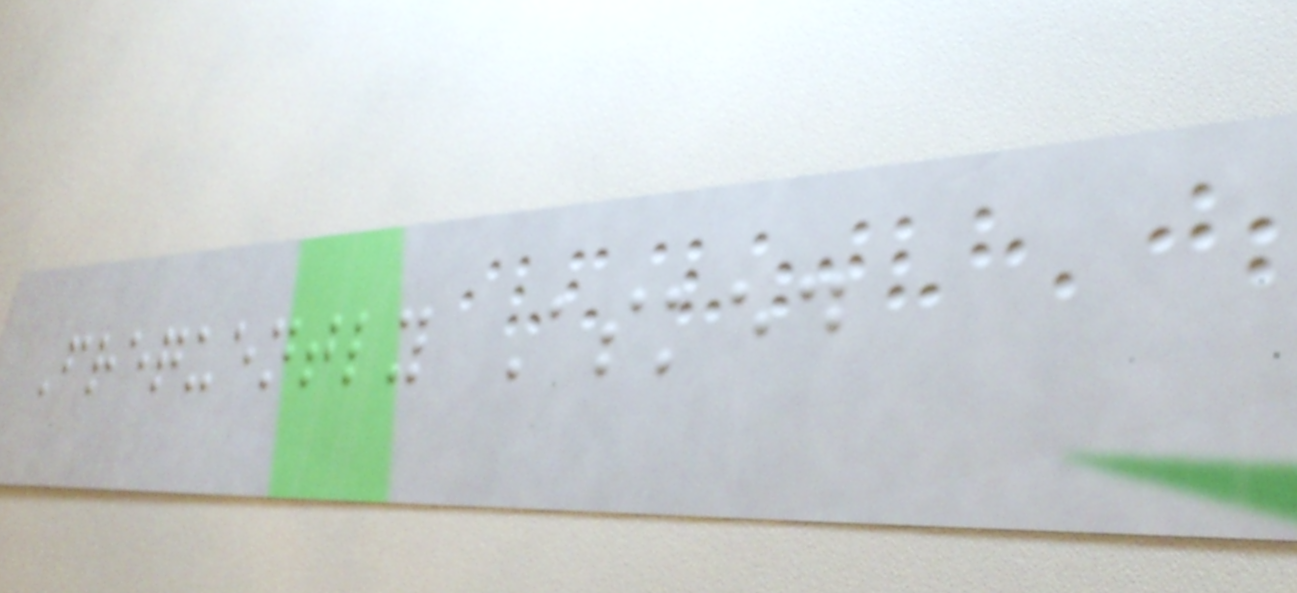Frequently Asked
